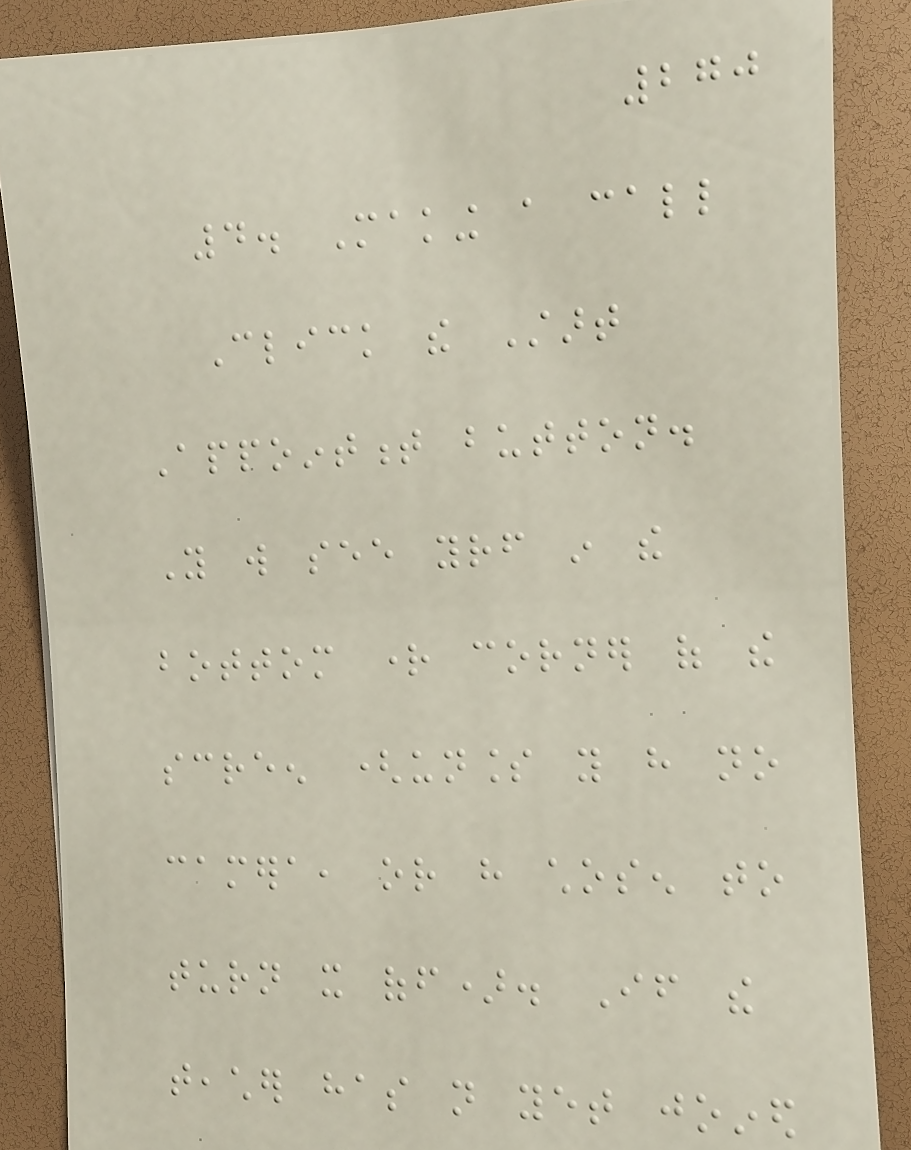270
4. Making a call
Click the Start
Appointment button.
You will see yourself in the
bottom right corner of the
screen (unless you have no
camera, or have chosen to
turn it off). If the
teacher has not yet joined
